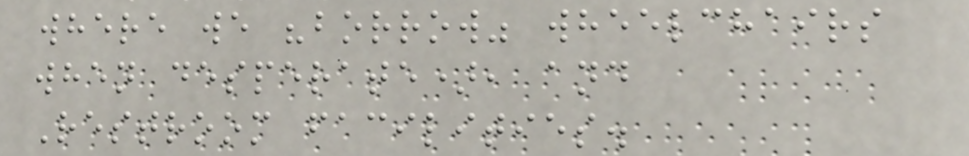where we "borrow" wheelchairs
when desperate), and
Restroom facilities.
